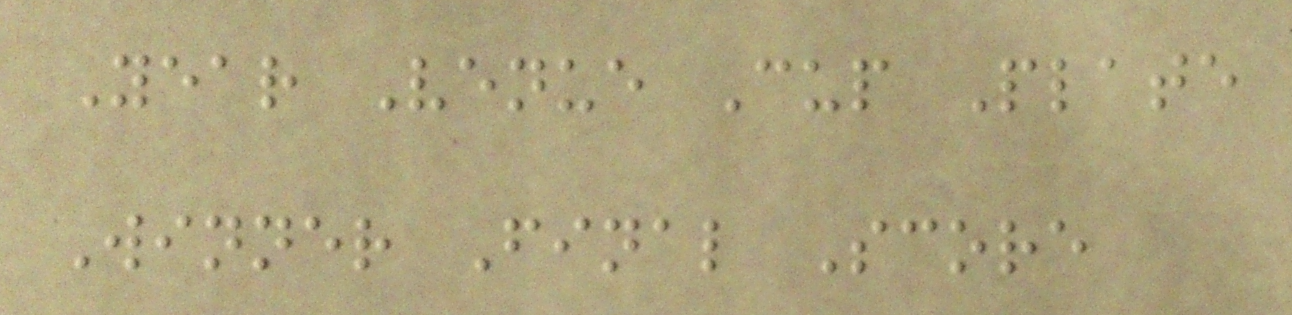Year Venue Cup Plate
Winner Final Score
